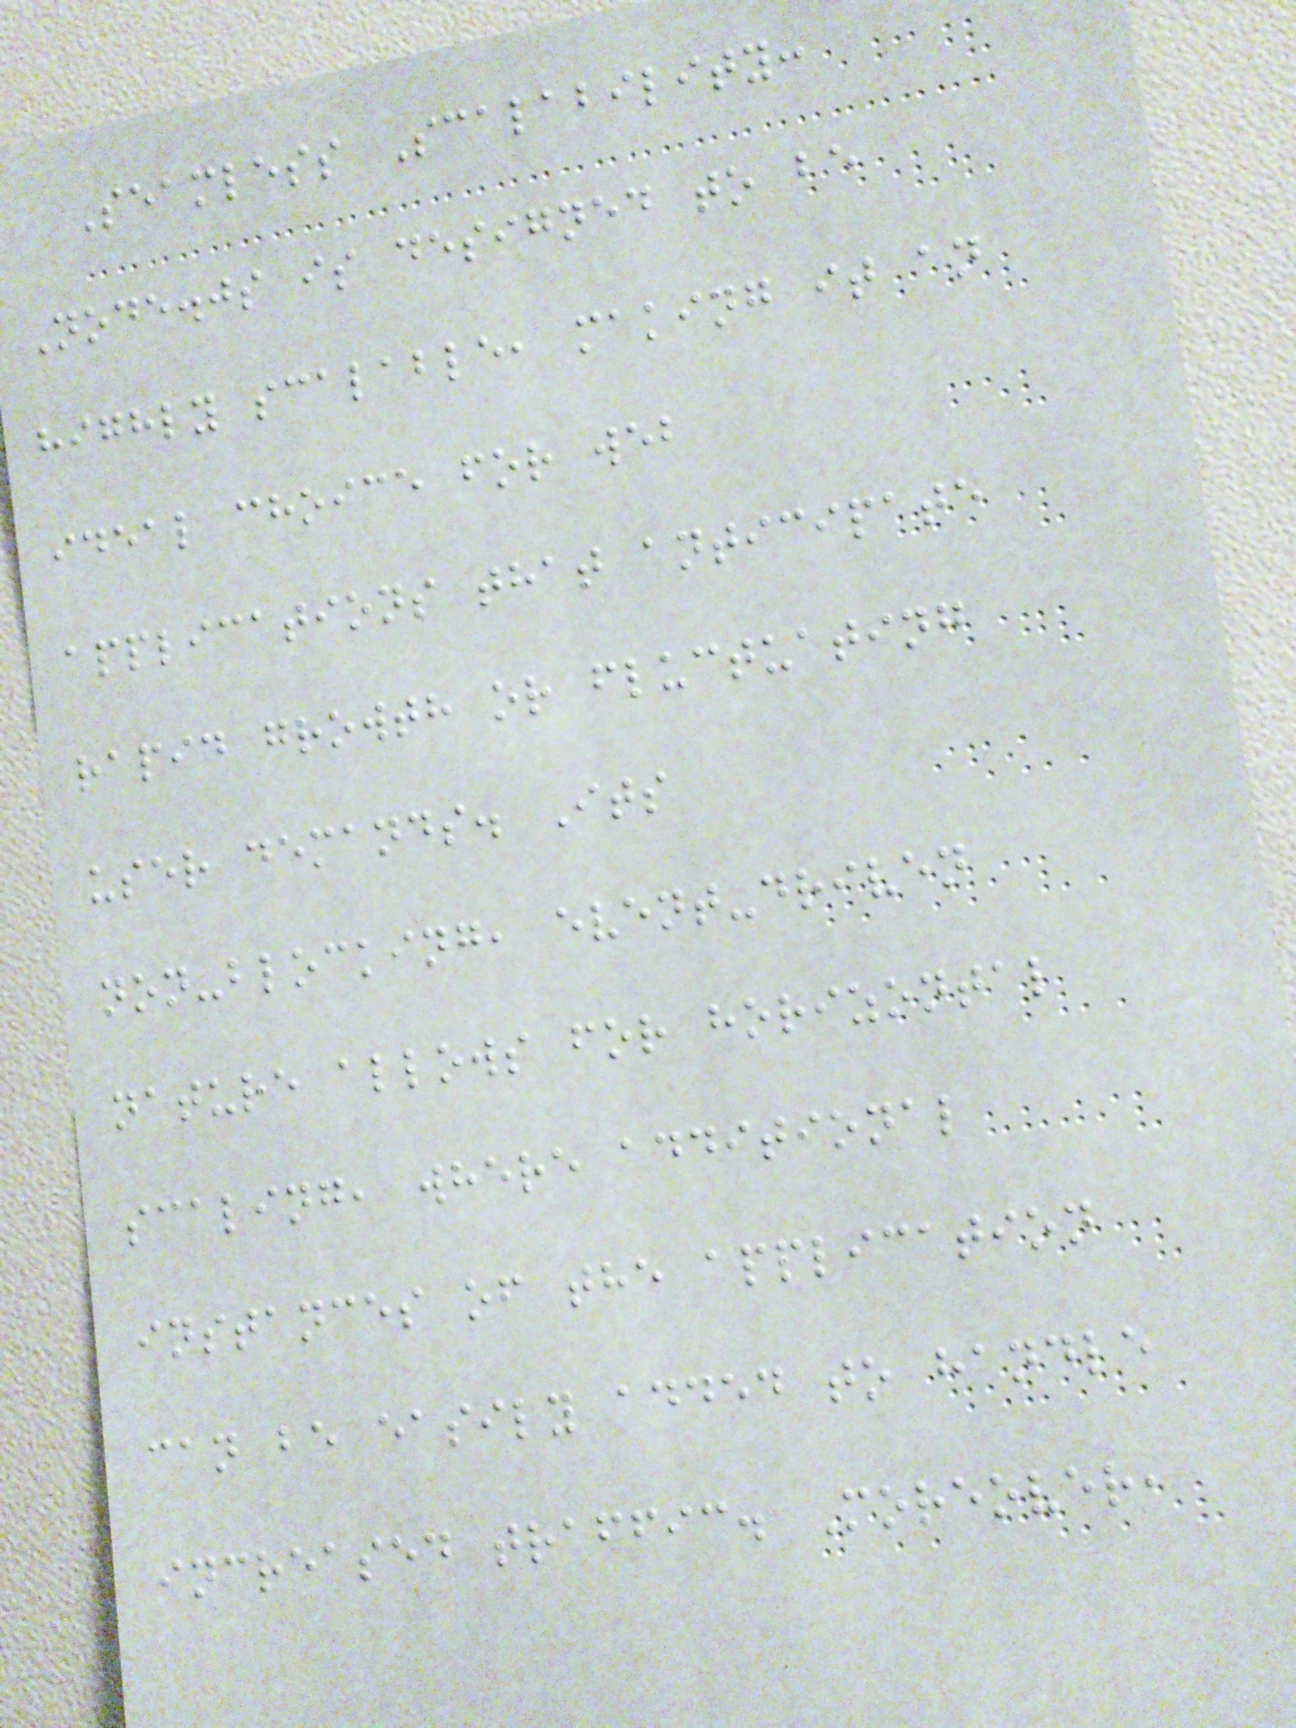Seamless Scalability:
Node.js is designed to be
highly scalable, making it an
ideal choice for web
applications that anticipate
rapid growth or fluctuating
user demands. Its
non-blocking, event-driven
nature allows for horizontal
scaling, where additional
instances of the application
can be easily added to handle
increased traffic. Moreover,
